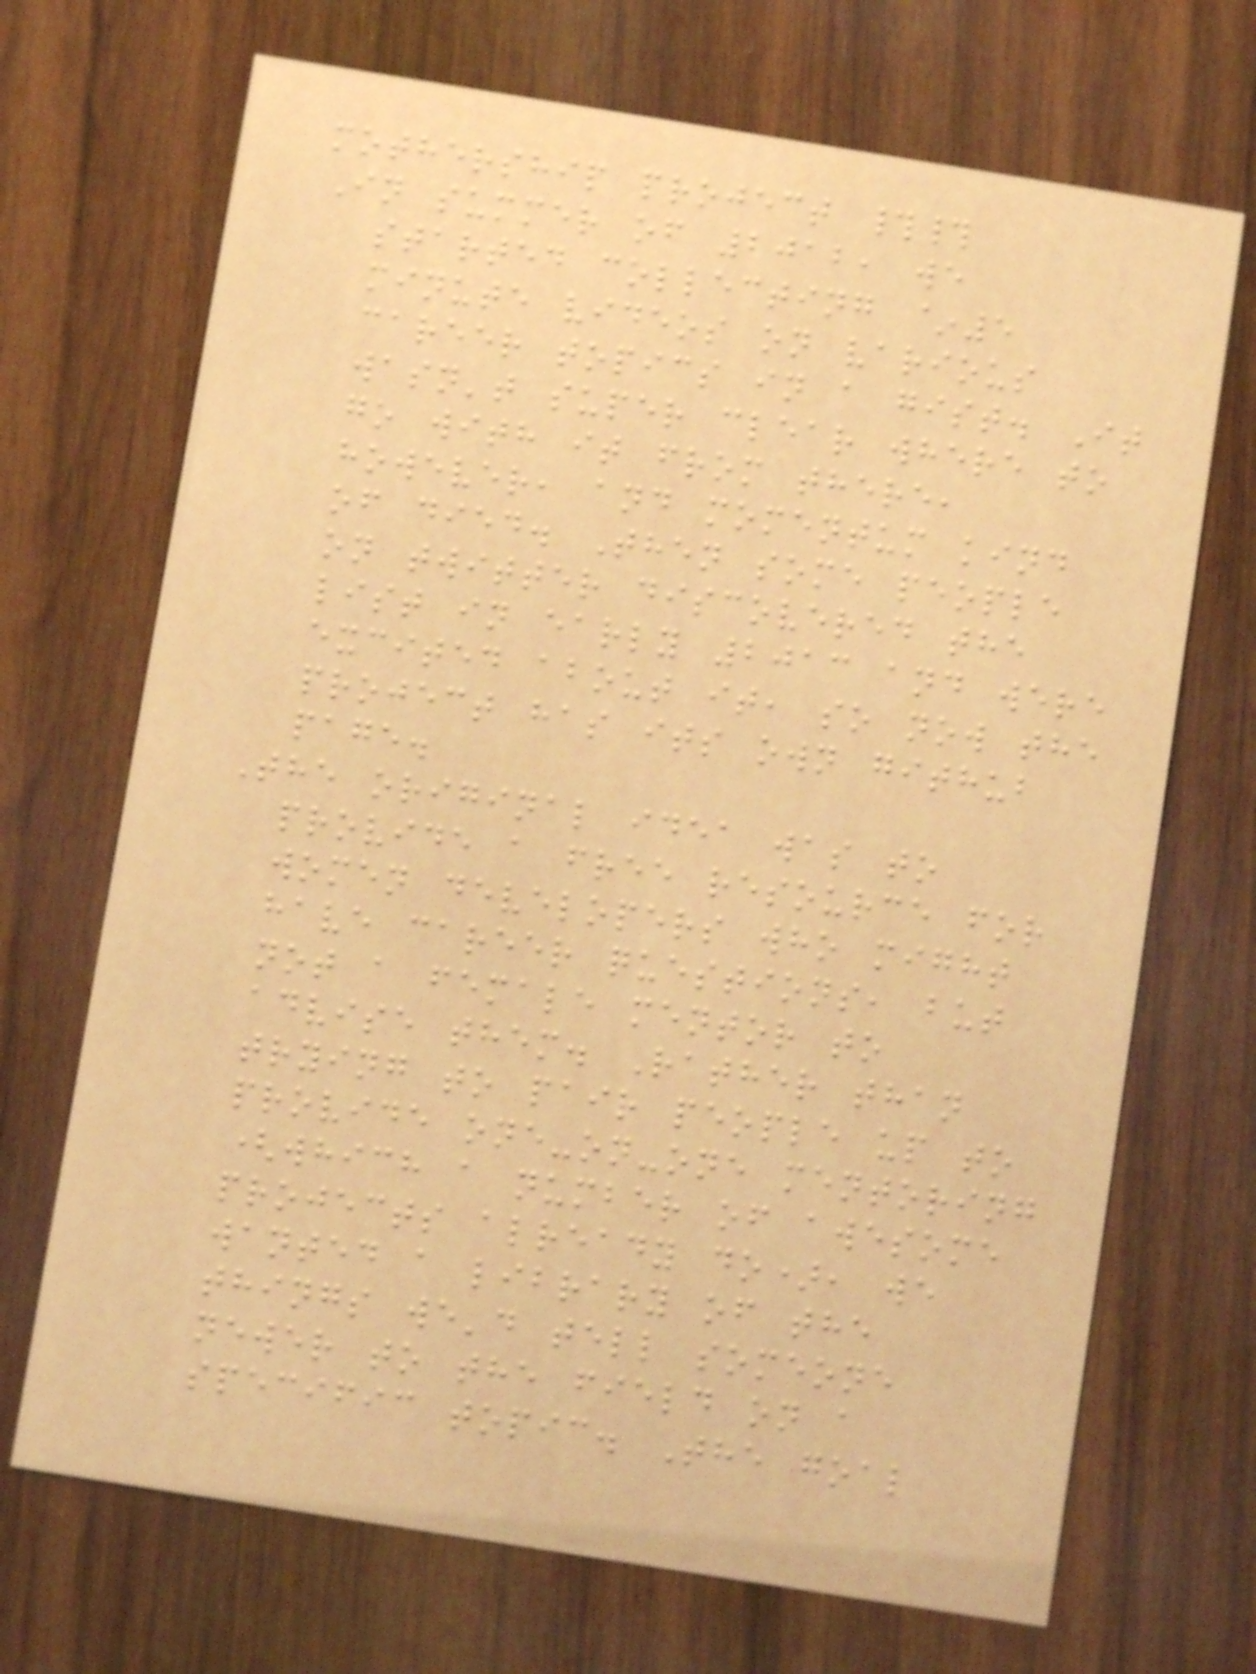mothership project ##
In summer of 2012, we
started collecting ~5
minute videos on various
career topics in a gist. It
wasn't super clear where to
go with it from there,
however, and momentum kind
of died. Then some people
on twitter discovered the
list in early 2013 and were
excited about it, so now the
project has its own github
page.
The original idea was to
provide a free resource for
women developers who might
have career questions, but
not a female mentor to
advise them. Rather than
trying to pair people up to
provide one-on-one mentoring
(which a number of awesome
projects already do), we
wanted a library of the
things we'd tell someone
newer to the field on a
specific topic. The goal
